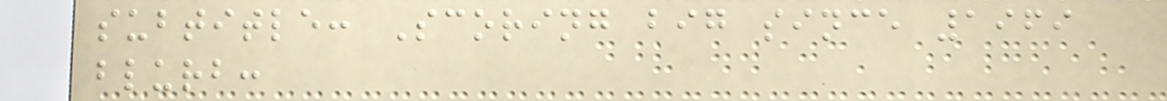subtitle: Scoring big since 1969
blurb:
